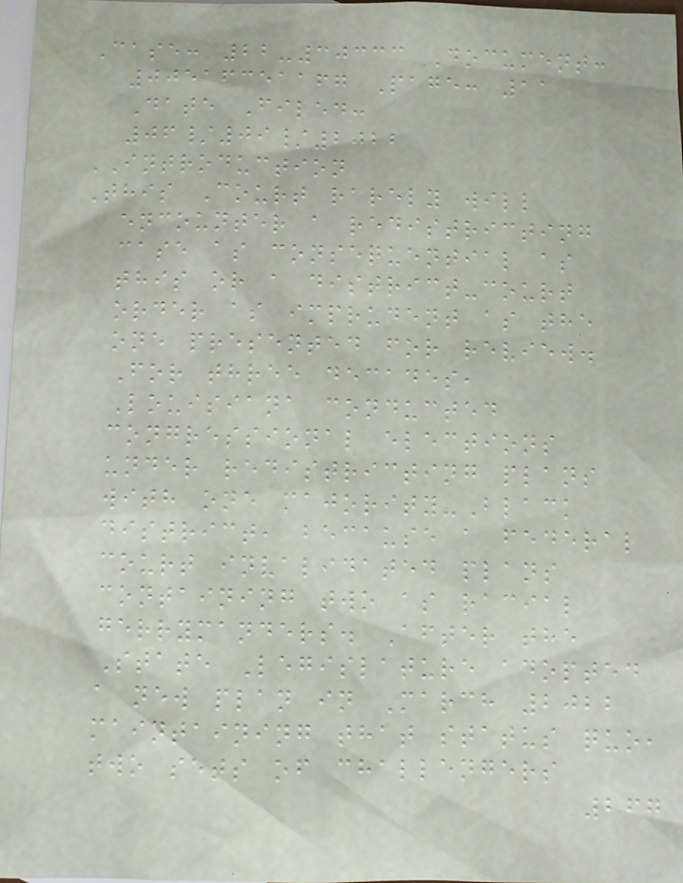Case: 22-30333 Document:
00516351167 Page: 11
Date Filed:
06/09/2022
INTRODUCTION
This Court rarely will
encounter a redistricting
case as consequential as
this or a district-court
order as imprudent as the
one presented for review.
For three decades,
Louisiana conducted
congressional elections
under redistricting plans
with one majority-Black
district, because a federal
court invalidated plans
containing two as racial
gerrymanders. After the
State Legislature adopted
a new plan in March 2022
maintaining that status quo,
two sets of challengers
267
